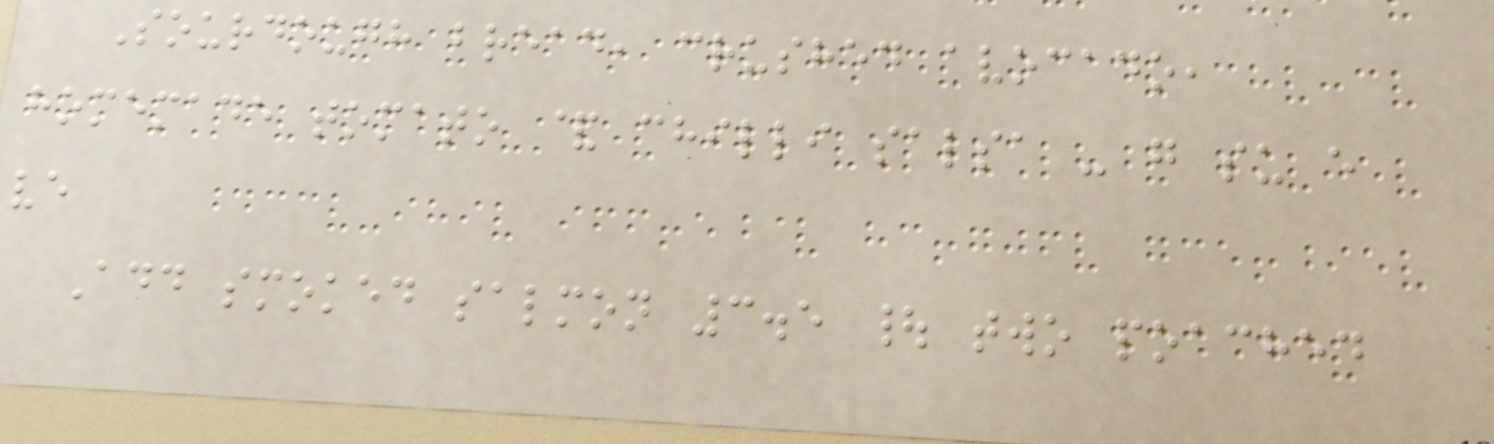Sourdough bread, crushed avocado,
homemade tomato & chilli salsa - g su e
ve
Add smoked salmon 3.5 | two poached
